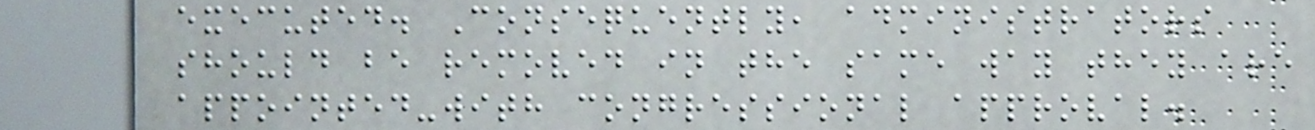executed. Consequently, administrators
should be removed in the same way they are
appointed-with congressional approval.
